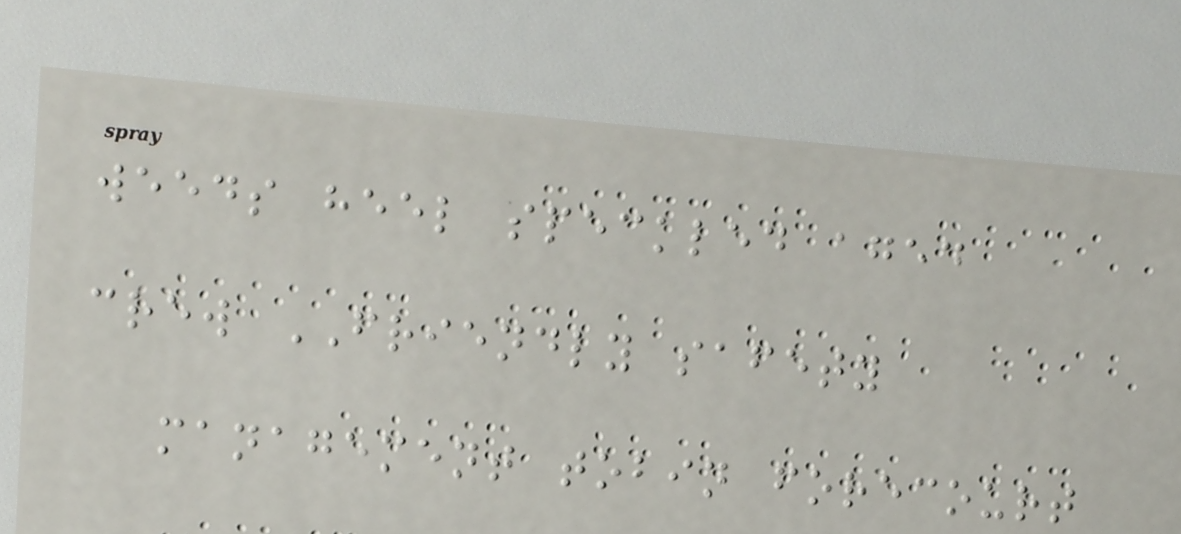weeds heel speckled aged
crew FRIENDLY safety
management tobin forecourt
